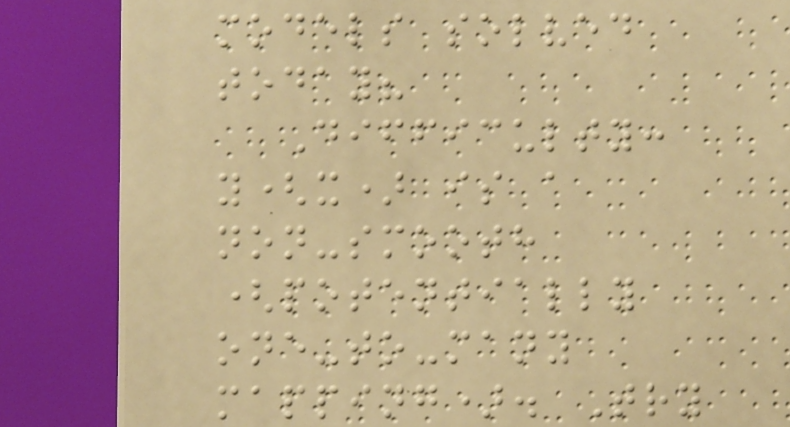models solved
today?
Difficulty:
y(x) is a
non-smooth
(potentially
one-to-many
mapping). Try
